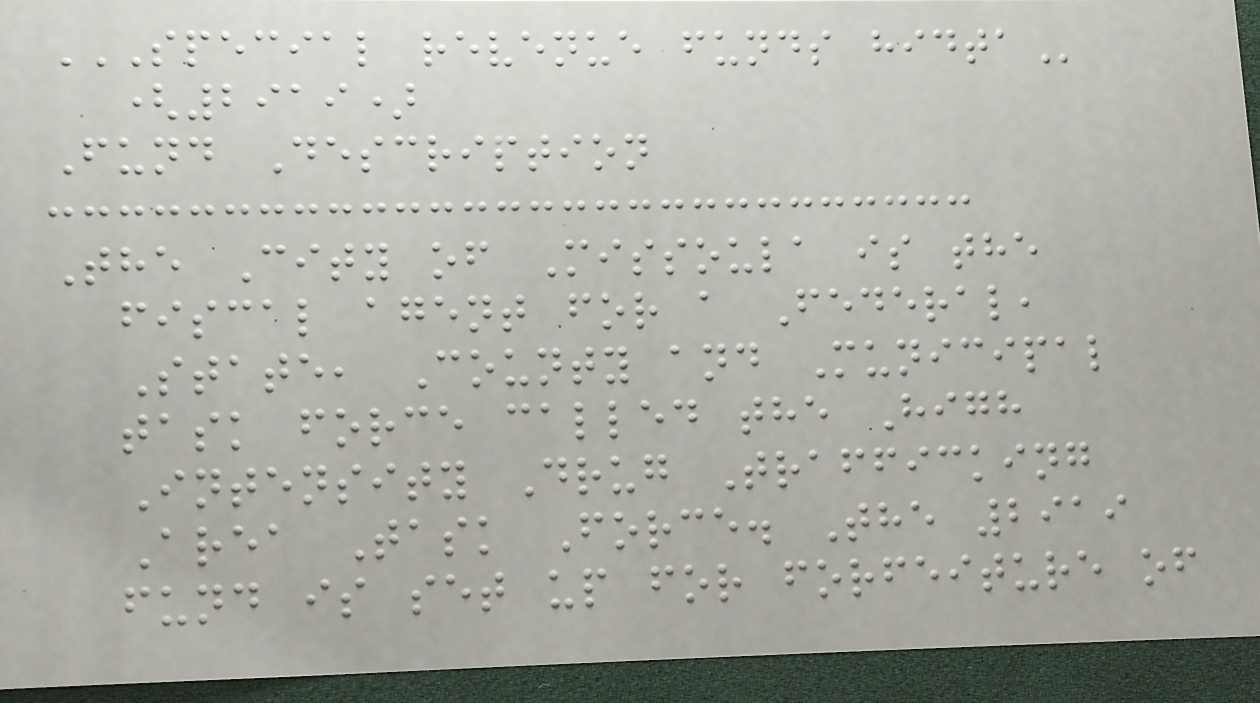SPECIAL REVENUE FUNDS HIDTA
(2919)
Fund Description
The City of Missoula is the
fiscal agent for a Federal,
State, County and Municipal
task force called the High
Intensity Drug Trafficking
Area Task Force. The 2919
fund is set up for forfeiture of
